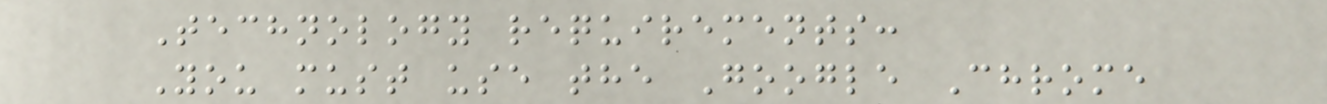Technology requirements:
You must use the Google Chrome
